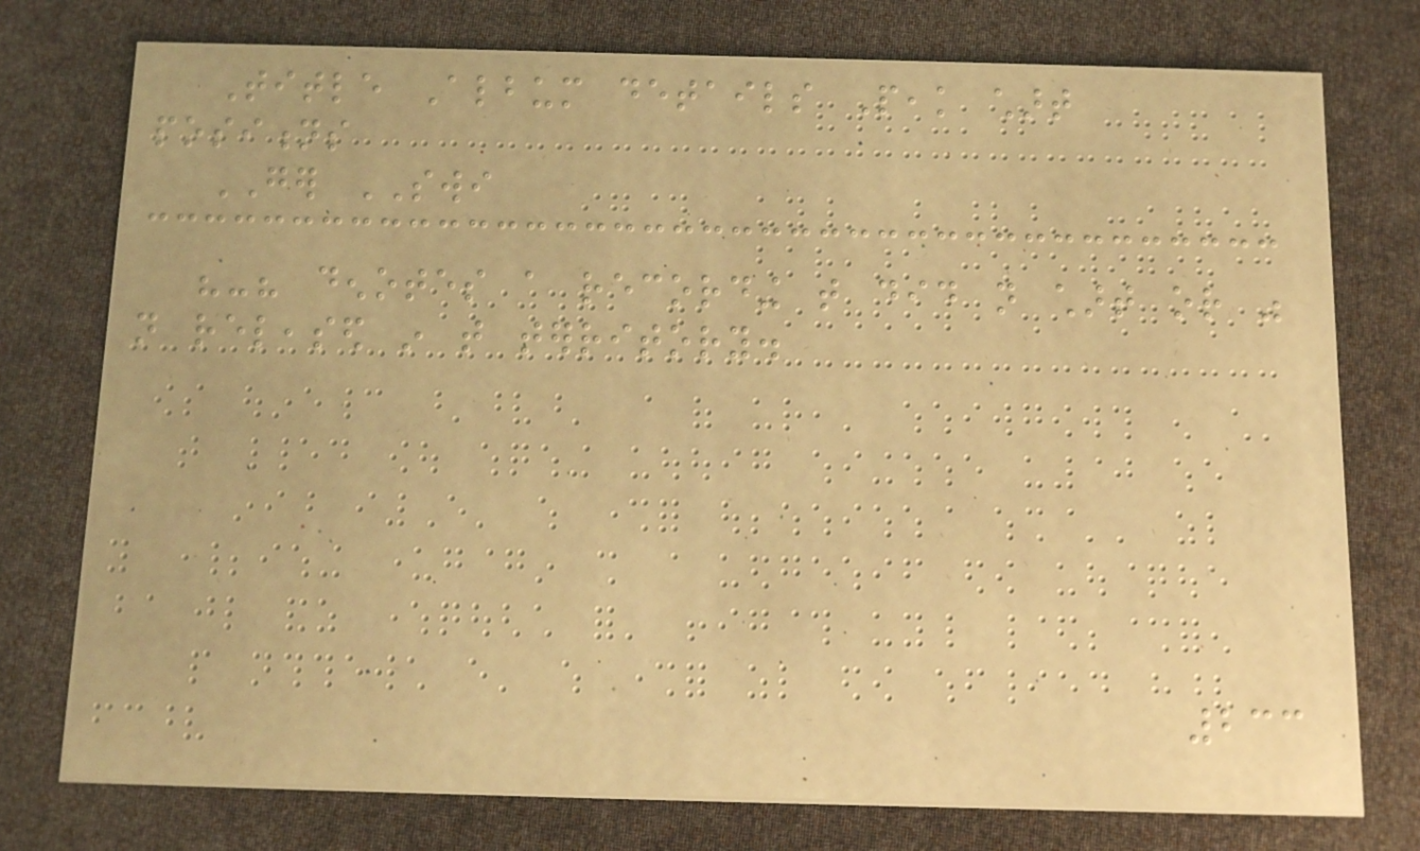Title Album details Peak chart
positions
GER SWI
"-" denotes a recording that did not chart or was
not released in that territory.
233
